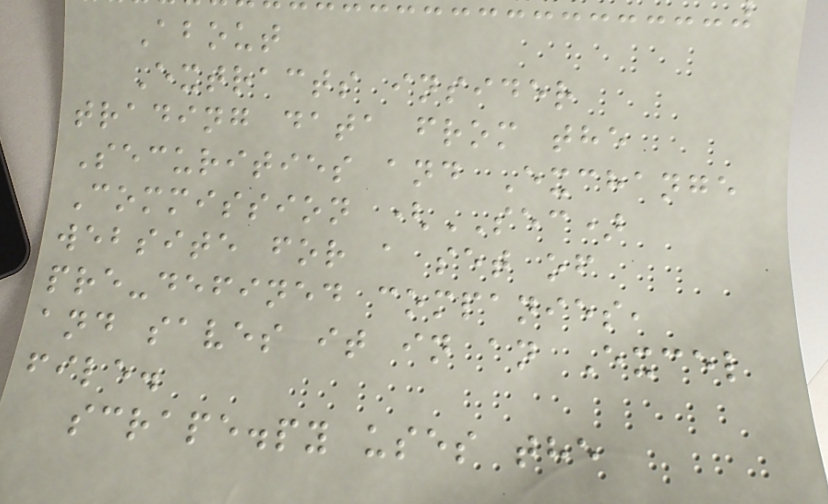About
Extracts insider
trading data from the
Securities and Exchange
Commission (SEC)
website for a set of
pre-defined companies,
and saves it in an Excel
file.
scrape.py uses the
